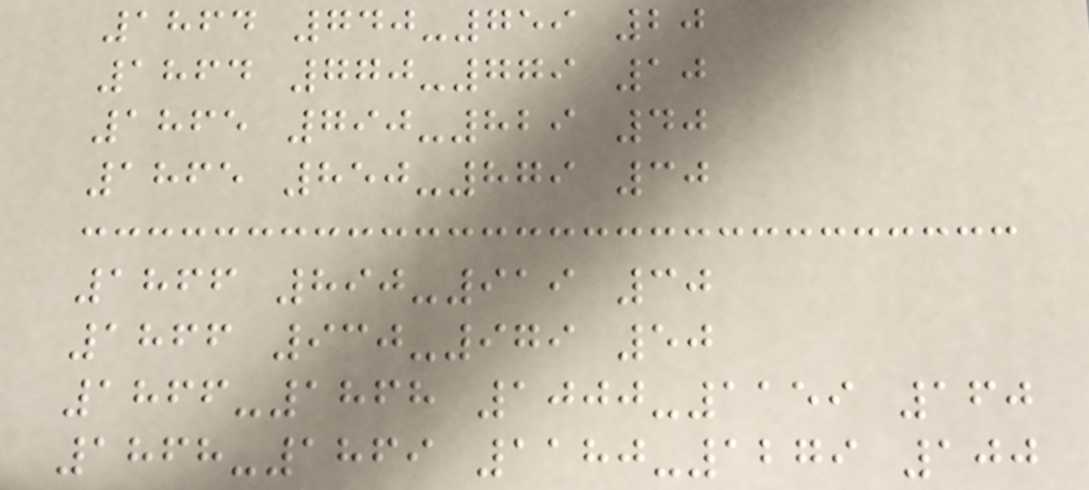1864 740-759 20
1864 770-779 10
1865 790-829 40
1865 850-879 30
1866 890-919 30
1866 930-979 50
1866-1868 1000-1159 160
1868-1869 1180-1279 100
